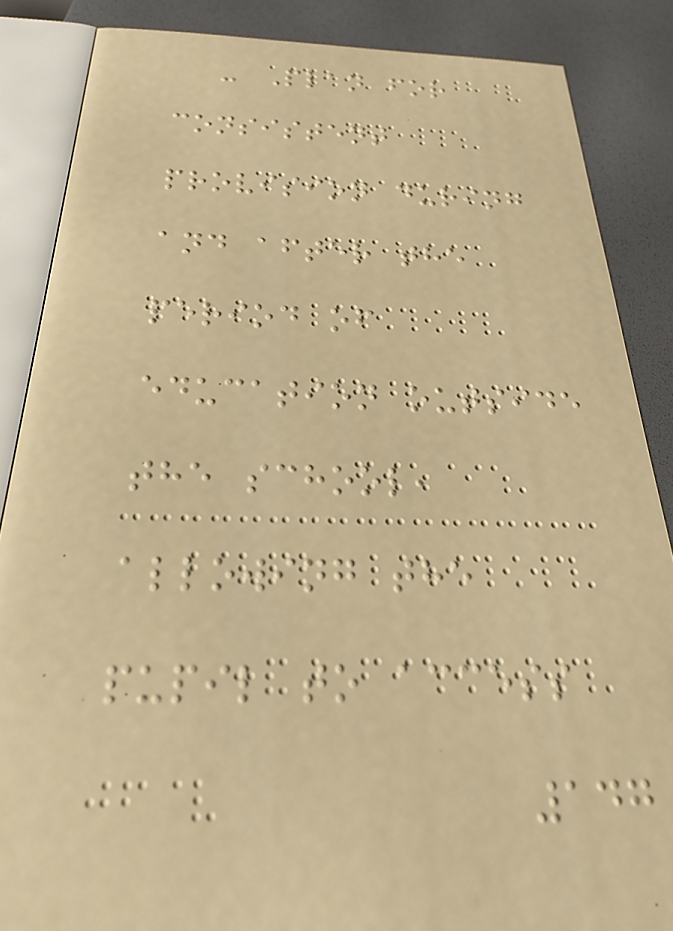- Plan for
consistent
provision during
and after the
period of
education outside
the school,
allowing the
pupil to access
147
